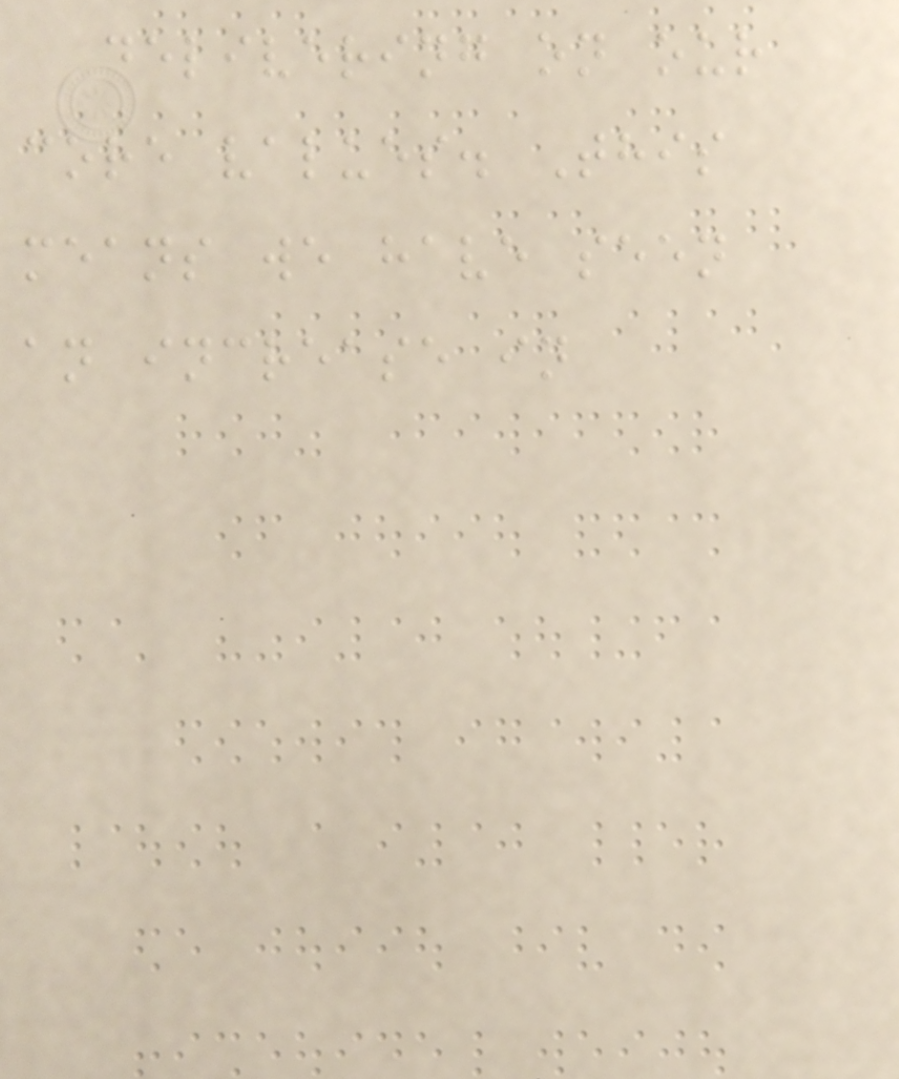delivering on our
core values. This
means we have seen
an increase in
